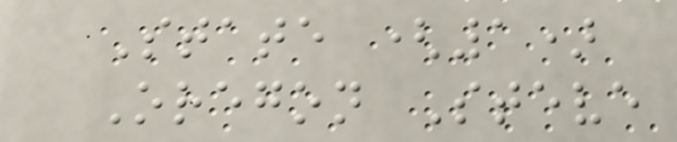State (1)
Oregon Steve
